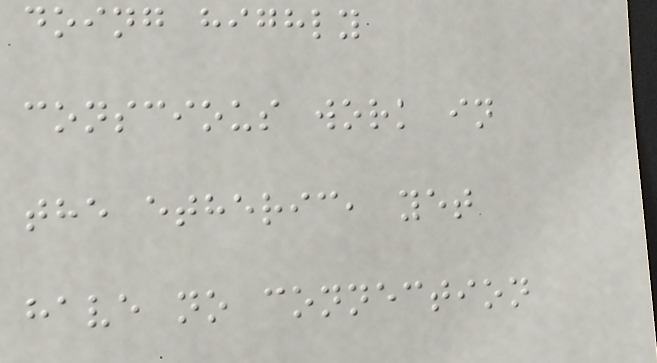doing highly
conscious work in
the etheric, yet
have no connection
